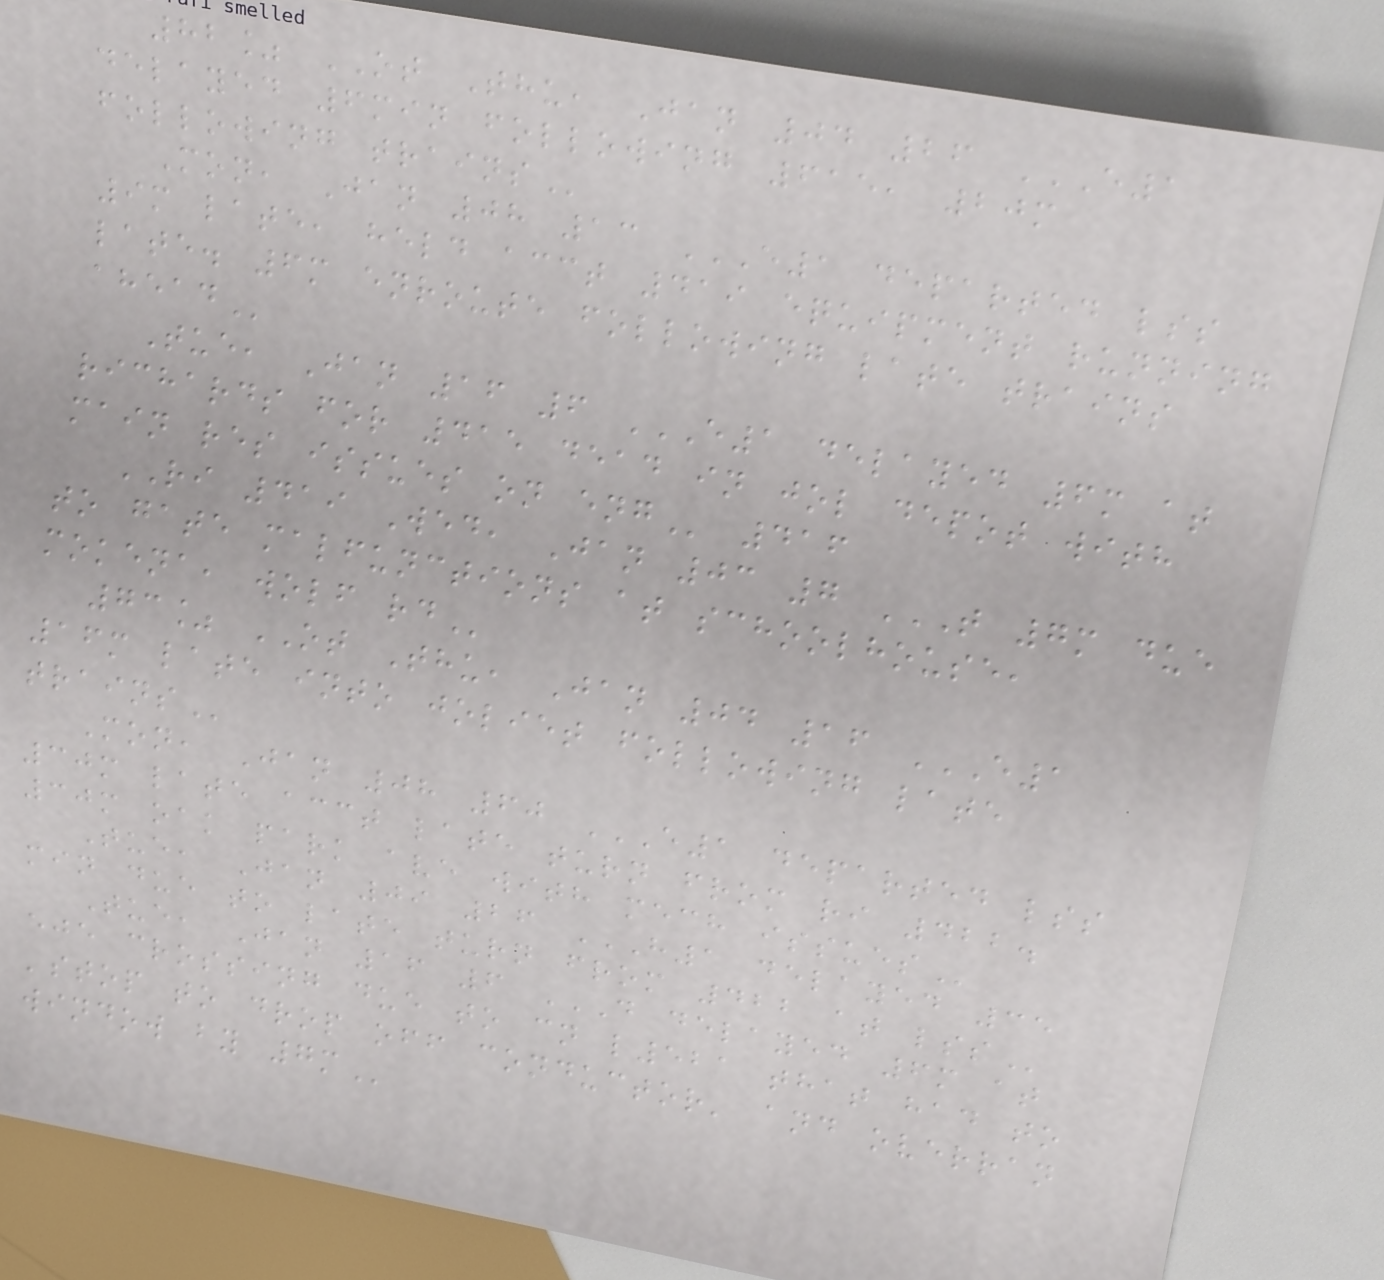82% OT Thu, Jan 04 26 E1
DELAYED 6MIN FOLLOWING 615, 20M
FOLLOWING TRAINS
Mon, Jan 08 13 E1 DEPARTED LSS
9M LATE, HELD ACCT 419 EQUIPMENT RUNNING
LATE. 6M ENROUTE FOLLOWING LATE TRAINS
AHEAD
Tue, Jan 16 6 E1 DELAYED 6M AT
RICHARDS FOR 415 DEAD IN JOL DEPOT WITH
MAIN RES ISSUES ON ENG 416
RI 419 Wed, Jan 03 7 T 7M DUE
TO GATE MALFUNCTIONS AT SCHOOLHOUSE,
MOKENA, WOLF RD
73% OT Thu, Jan 04 16 E1
16M LATE INTO JOLIET FOLLOWING LATE
TRAINS
Mon, Jan 08 60 E1 DEPARTED LSS
30M LATE ACCT LATE TURN FROM RI 422.
30M OAK PARK AVE WITH MECH ISSUES
Tue, Jan 09 26 H1 DELAYED 35
MIN DUE TO LATE TURN FROM 422 AT LSS
Tue, Jan 16 6 D DELAYED 6M AT
EJE CROSSING DUE TO CN L521 THAT HAD TO
'STOP TO DROP OFF CONDUCTOR' AND OVERRAN
WINDOW BY 7M
